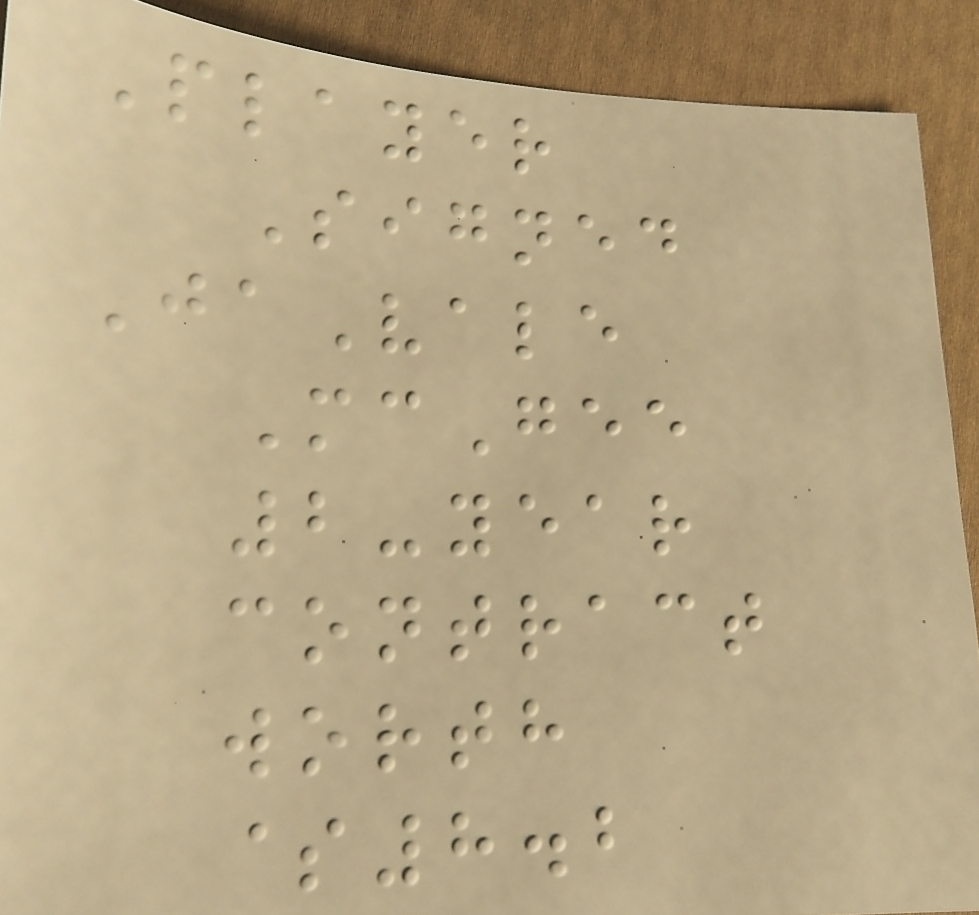Player
Signed
JaVale
McGee
2-year
contract
worth
$8.2
